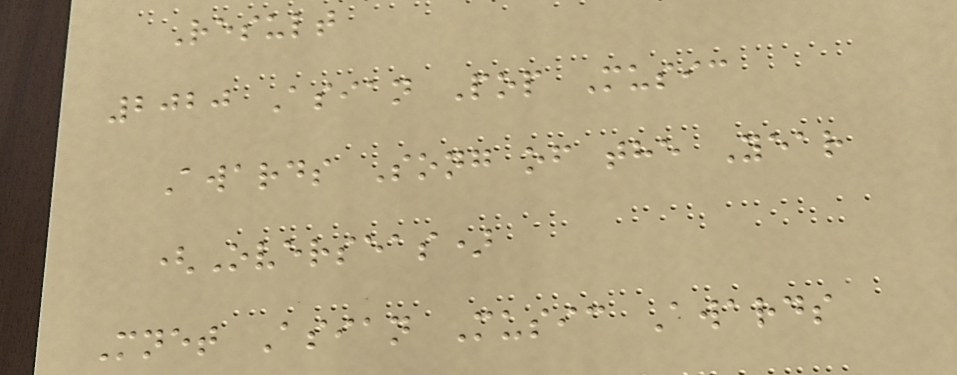Result
2020 Asian Pop Music
Awards Song of the Year
(Overseas)
Mnet Asian Music Awards
